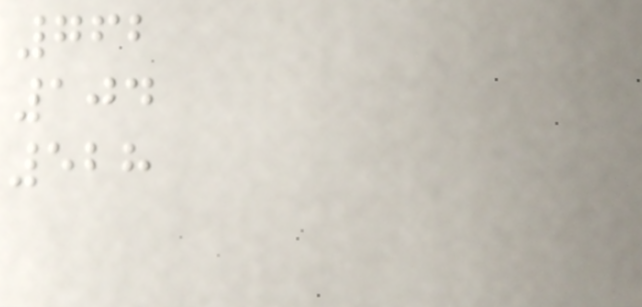762
104
528
